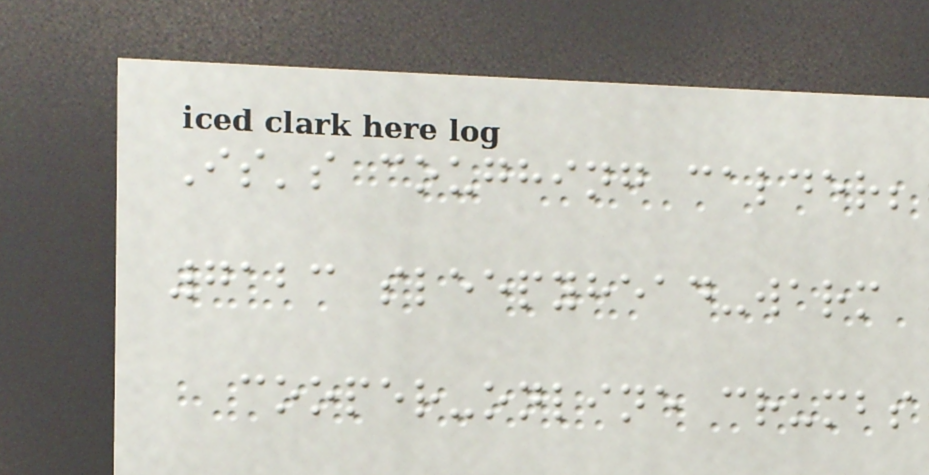Is's coughing calder;
7123 sleepyhead-warm
cooper-online crumbs
